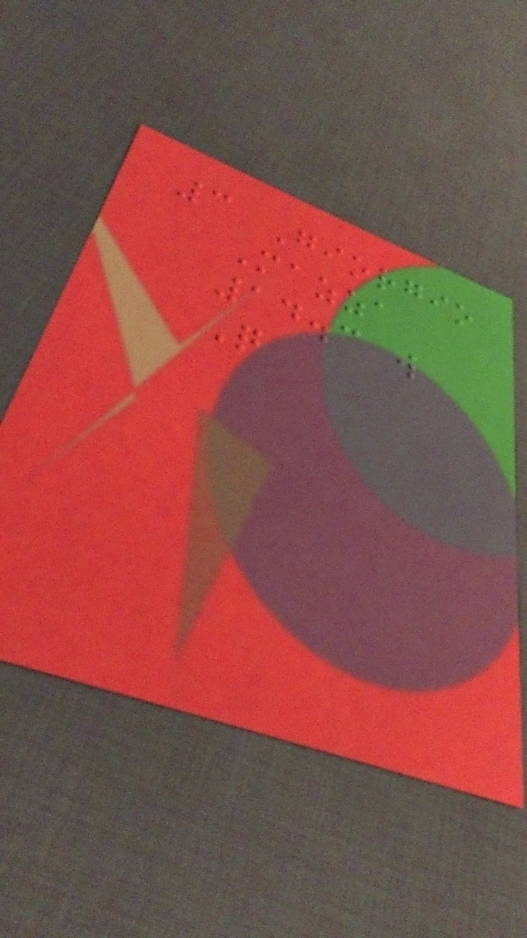3 Giorgio
Mazza
14.3 w
Q
